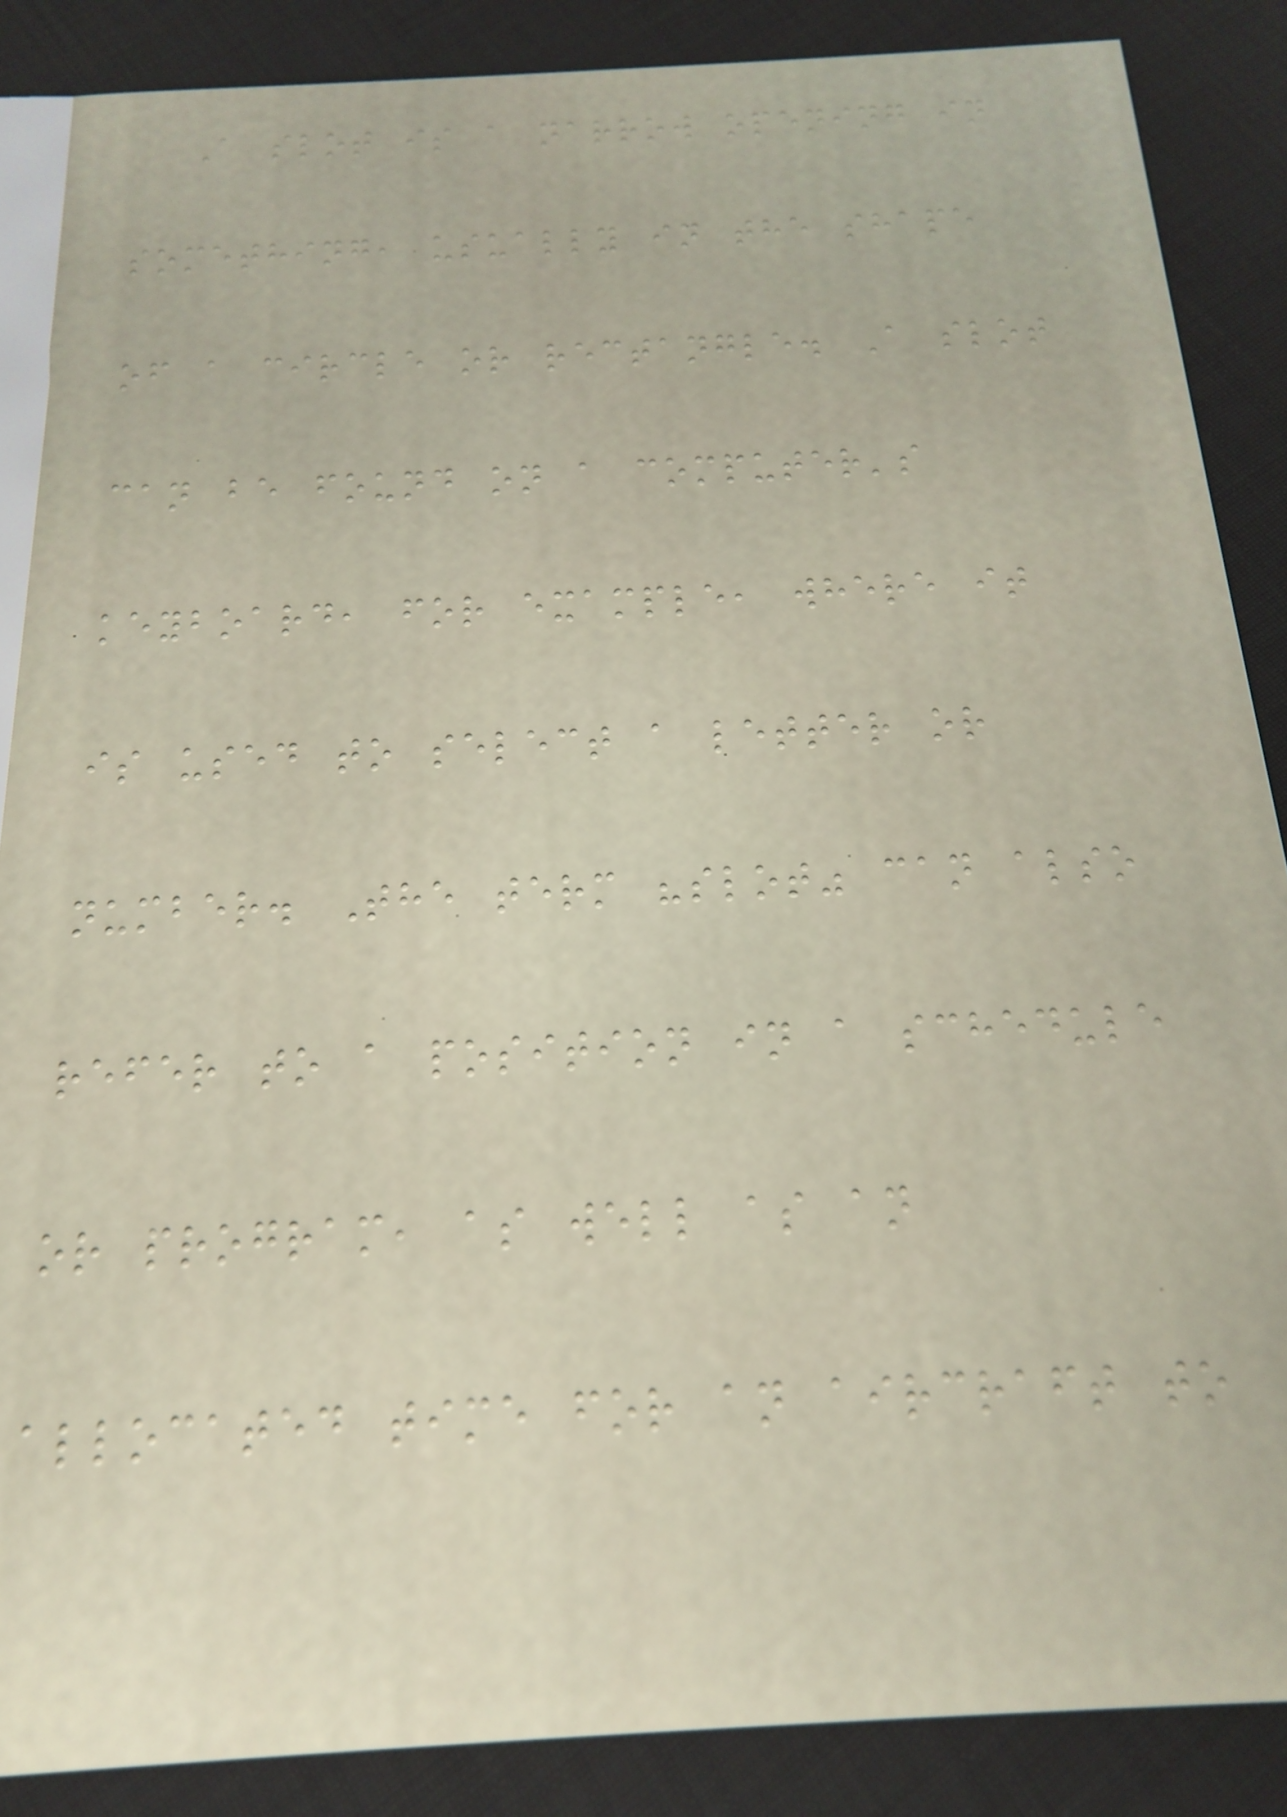A slot is a narrow opening in
something, usually in the shape
of a circle or rectangle. A slot
can be found on a computer's
keyboard, for example, where it
is used to select a letter or
number. The term "slot" can also
refer to a position in a schedule
or program, as well as an
allocated time for an aircraft to
